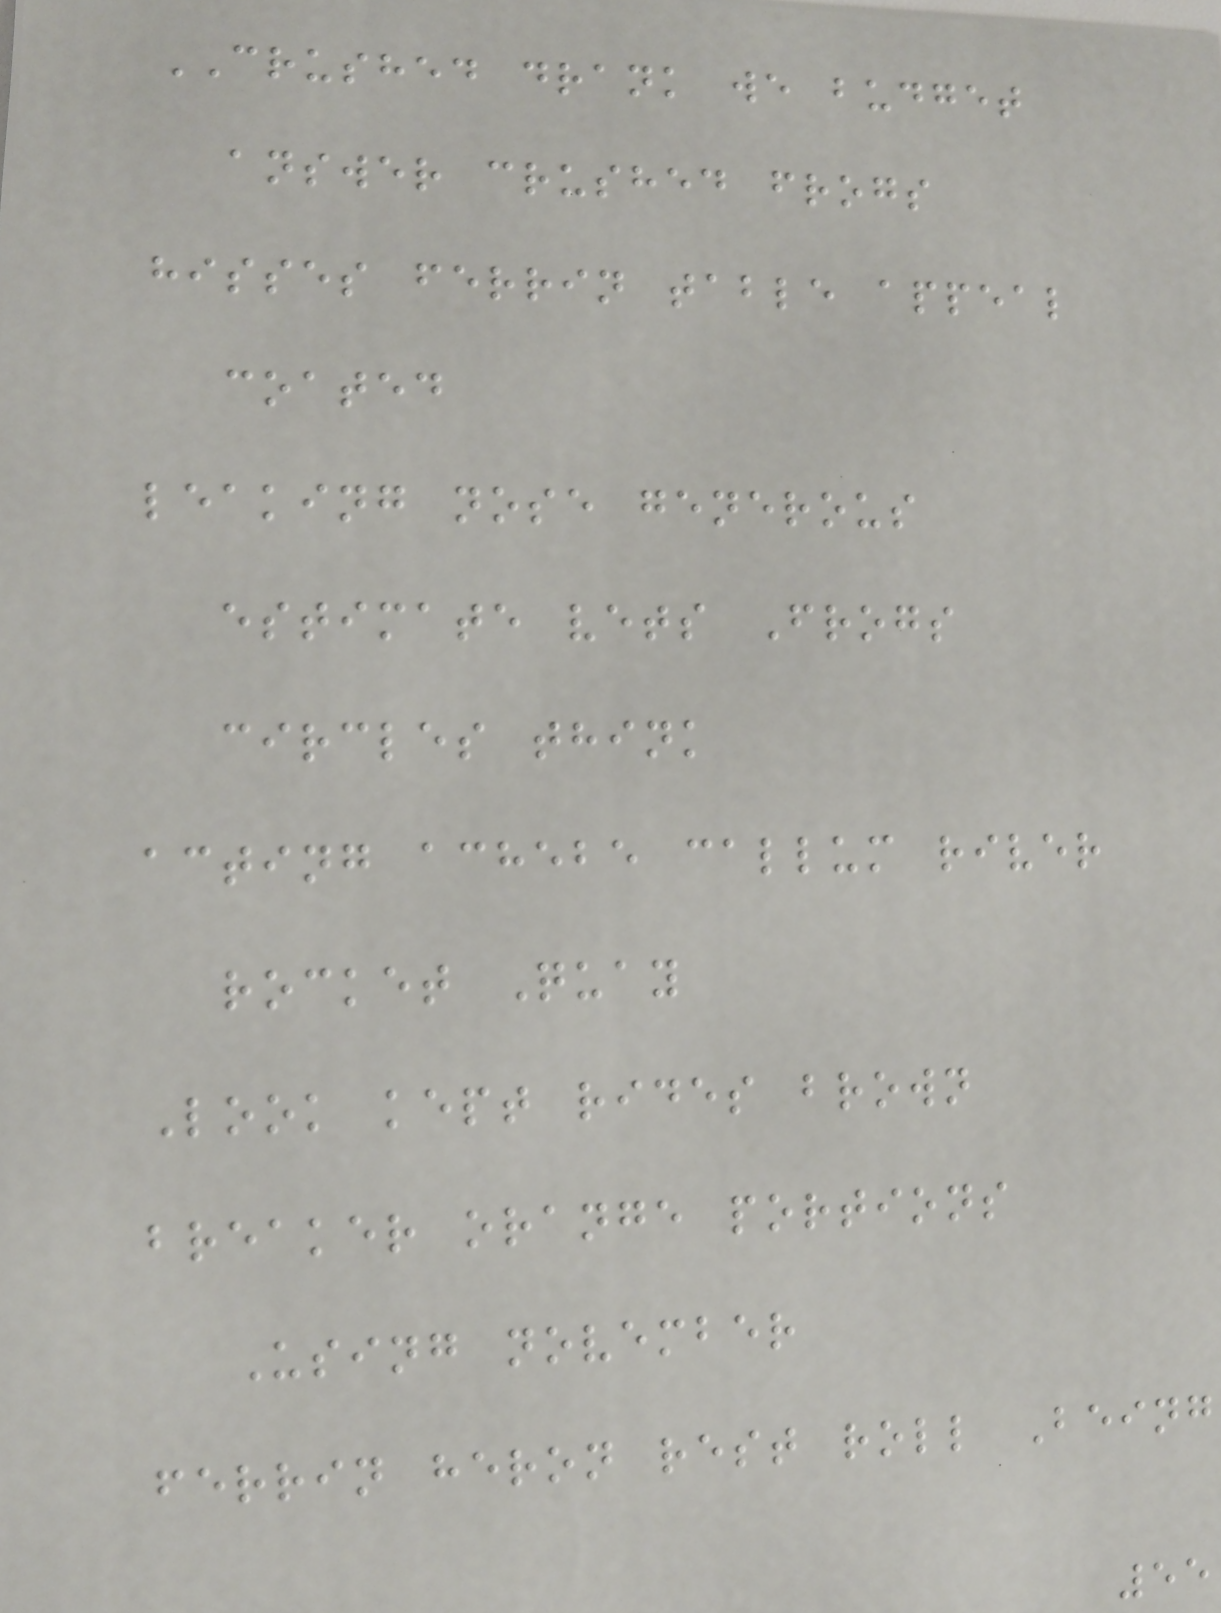CRUSHED drank we budget
answer crushed frogs
hisses ferrin table appeal
coated
leaking nose generous
estimate vets Frogs
circles think
acting achebe callum river
rocket Quay
Look kept rides brown
breaker orange portions
Using november
ferrin heron rest roll Being
55
